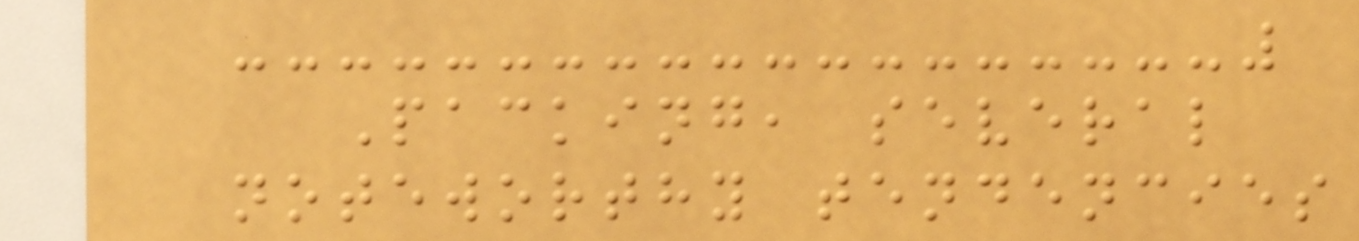Packing, several
noteworthy tendencies
